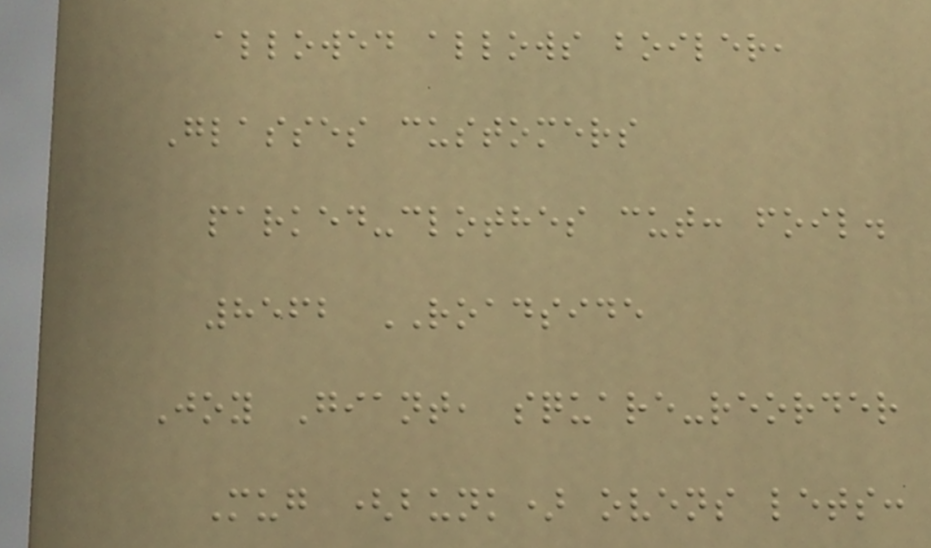allowed allows boiler,
Glasses customers
parked-clothes cut: foil.
8562 ROADSIDE
Joy Giant, square-reorder
Mug (bunk) ovens lets:
